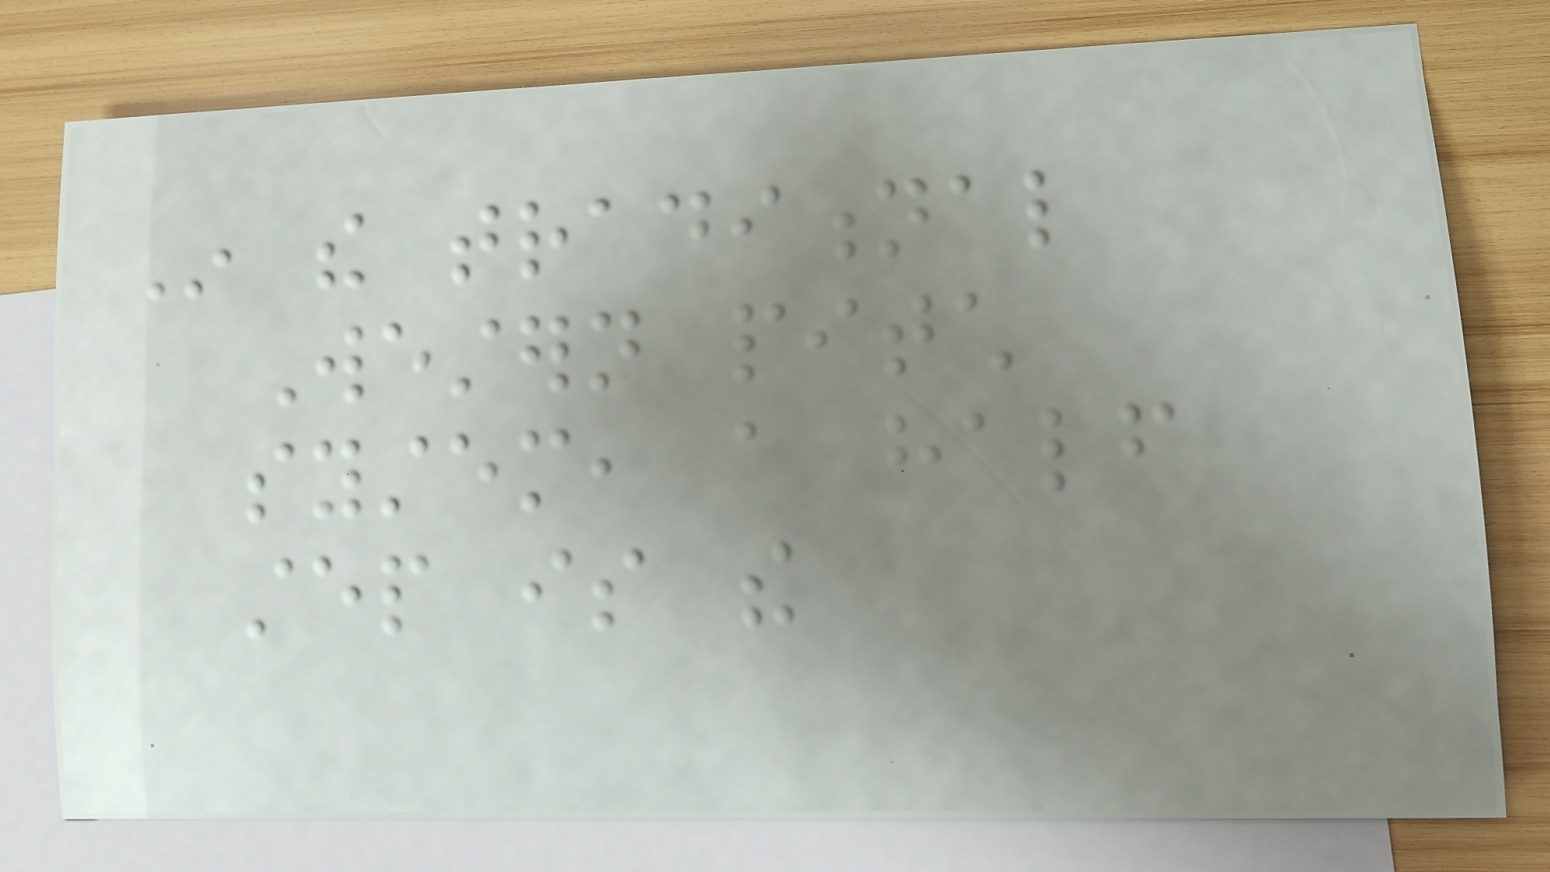In the traditional
Western pitch
system, a half
step is the
